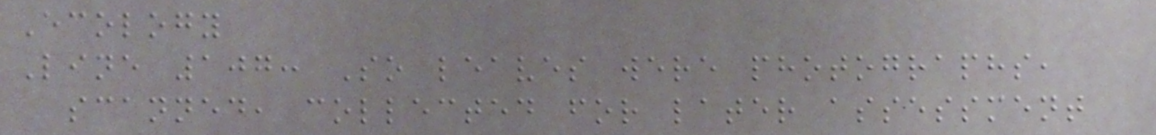Ecology
Line 107: So leaves were photographs,
scanned, collected for later assessment
